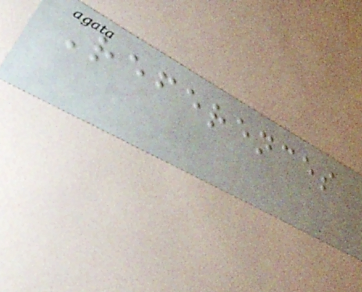References
